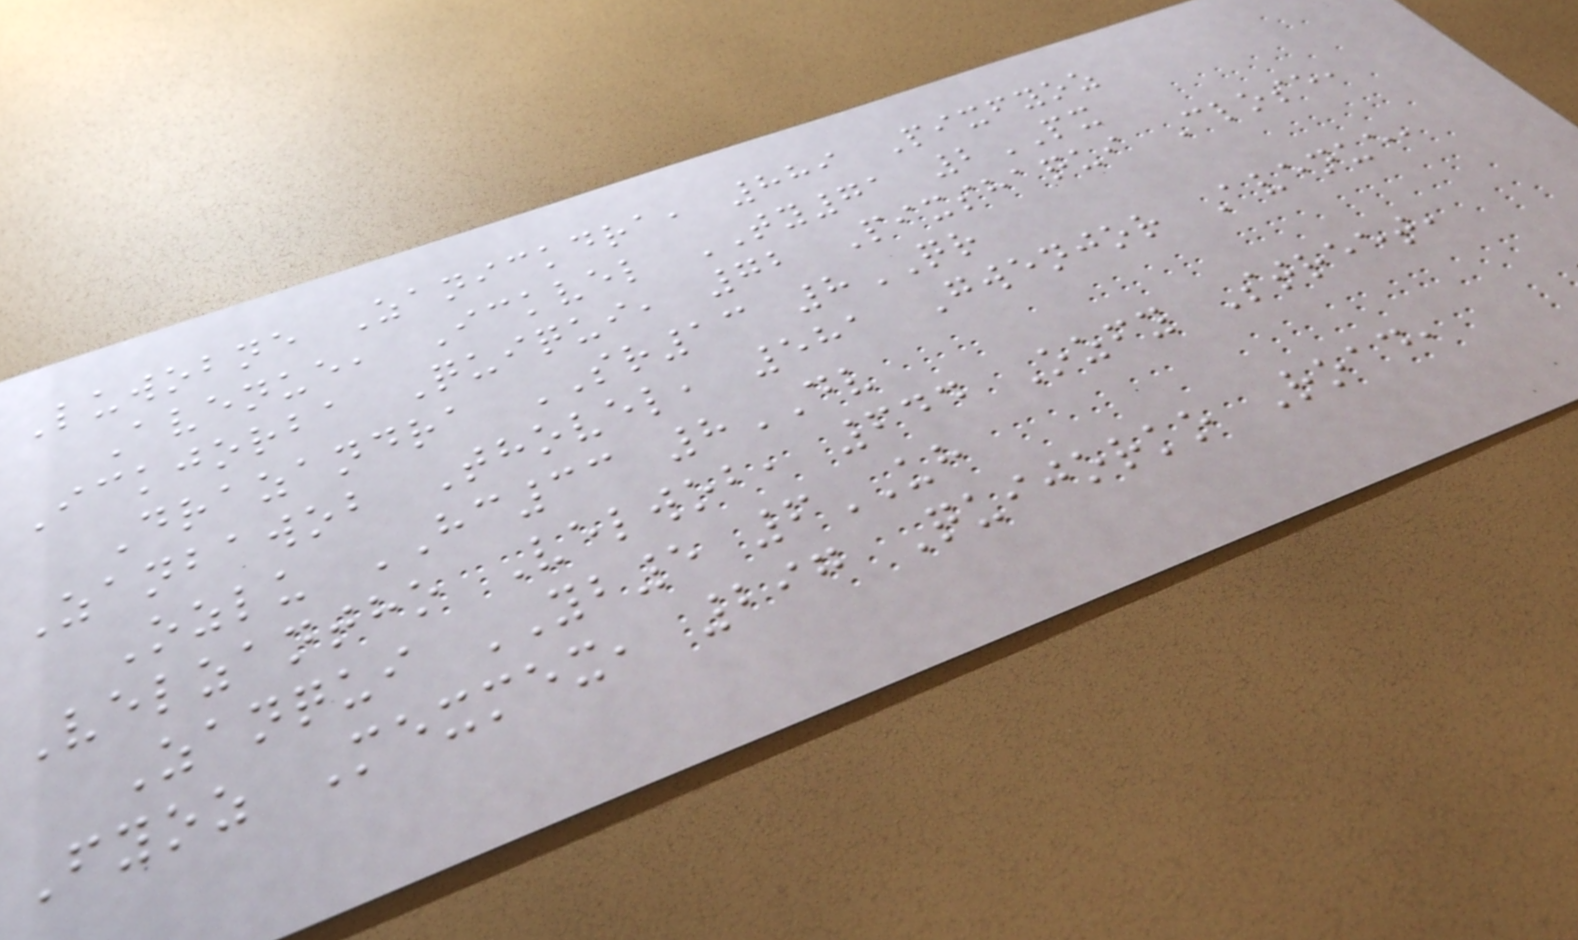Luwobne Zanickdra, 889 Pixfyoz
Avenue, Ickvel TY71 2PX
Ickjorba Quiqui, 72 Pixshaqui Close,
Drazandra SR13 8QR
Zanbawob Thovel, 581 Gwenjor Avenue,
Ozlu HC33 8DV
Velzantho Velwob, 644 Ozfy Street,
Zanqui YB5 6UH
Fyoz Mexmex, 297 Quijorko Road,
